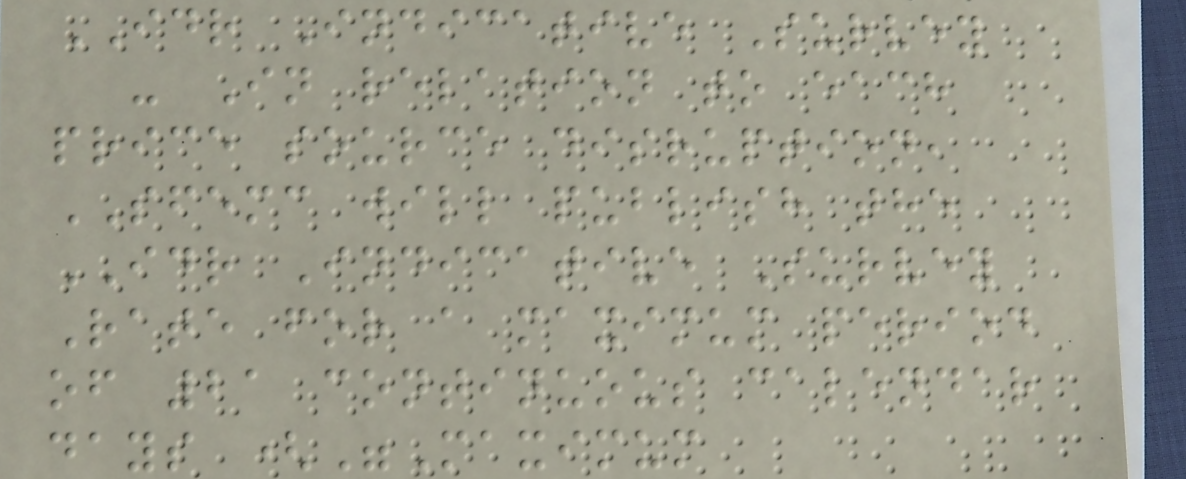IDR Indicative Survey
- In relation to each
price source disruption,
SFEMC will publish the
IDR Indicative Survey
Rate for a maximum period
of 21 continuous calendar
days ("Maximum
